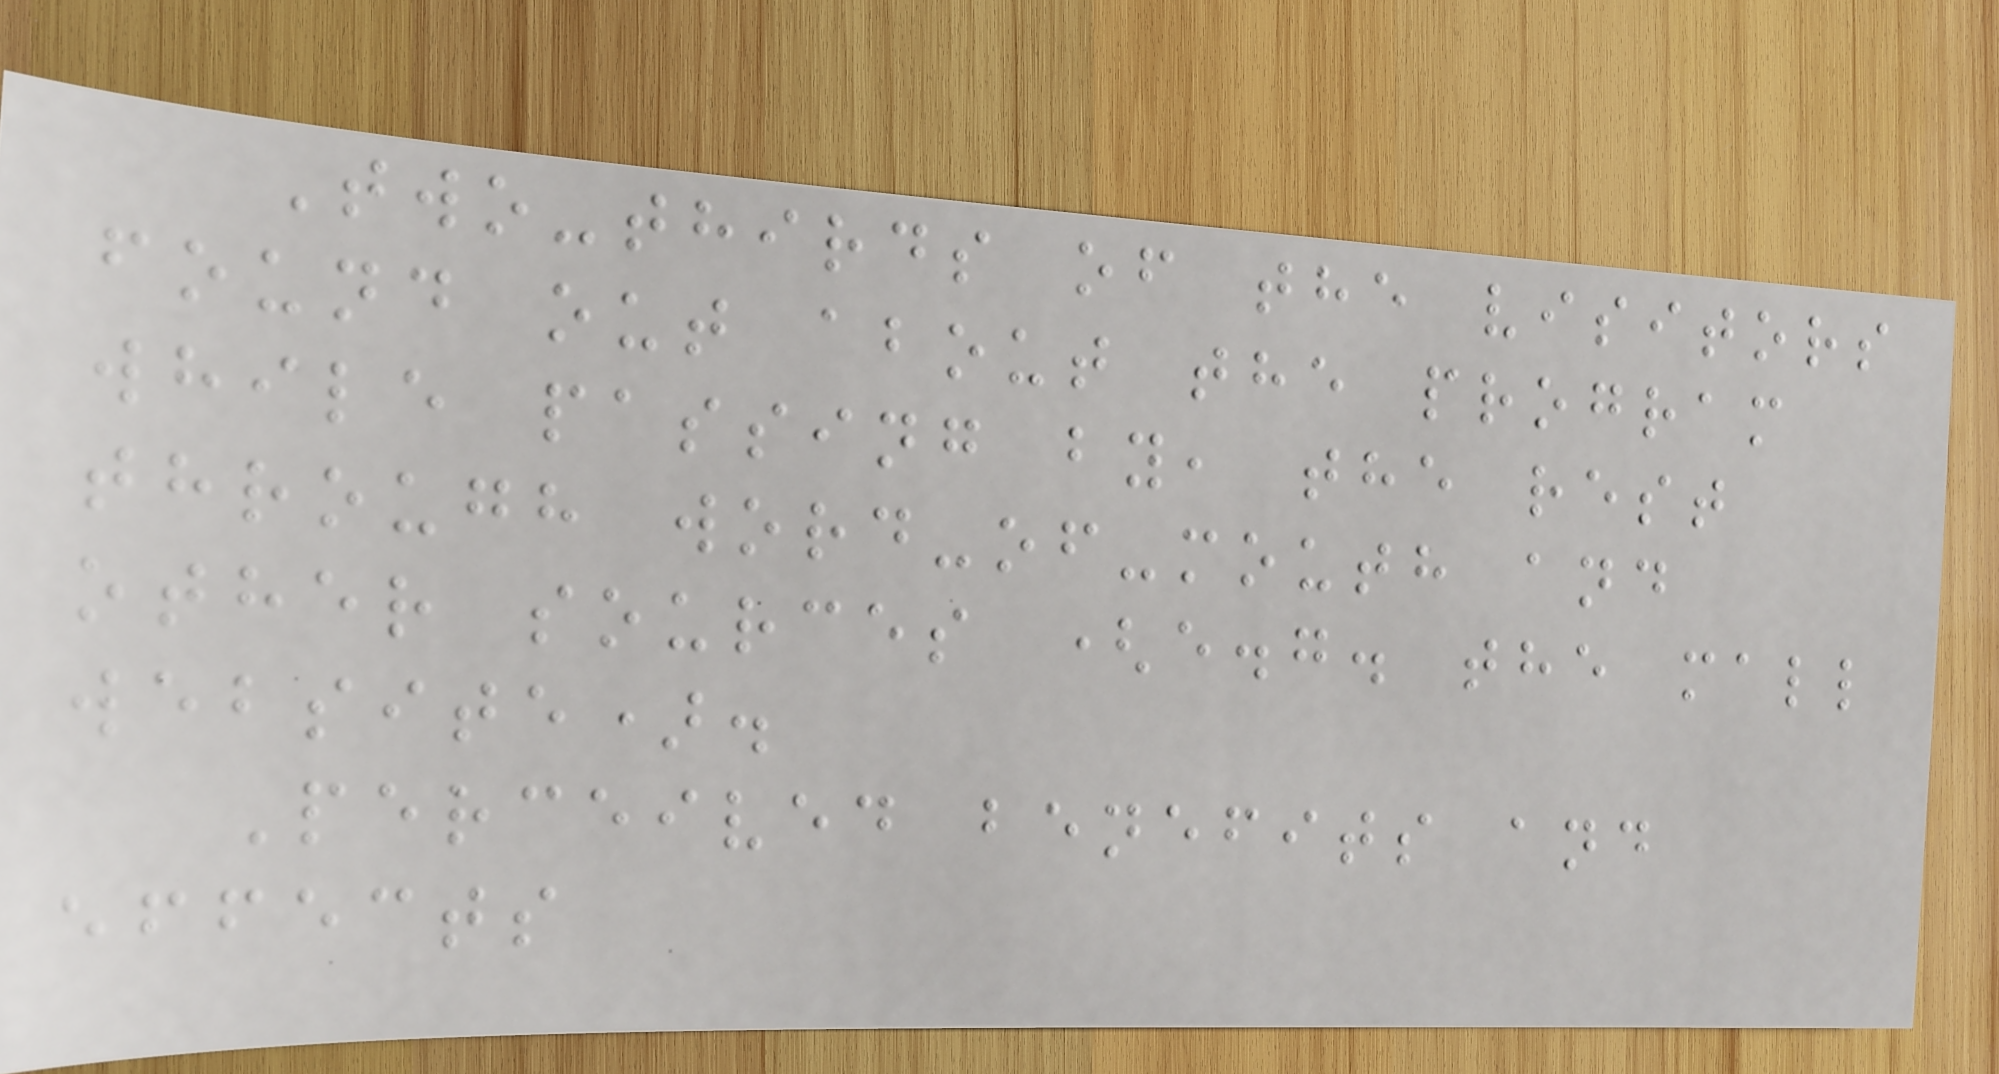Two-thirds of the visitors
found out about the program
while passing by, the rest
through word-of-mouth and
other sources (e.g. the mall
website).
Perceived benefits and
effects
